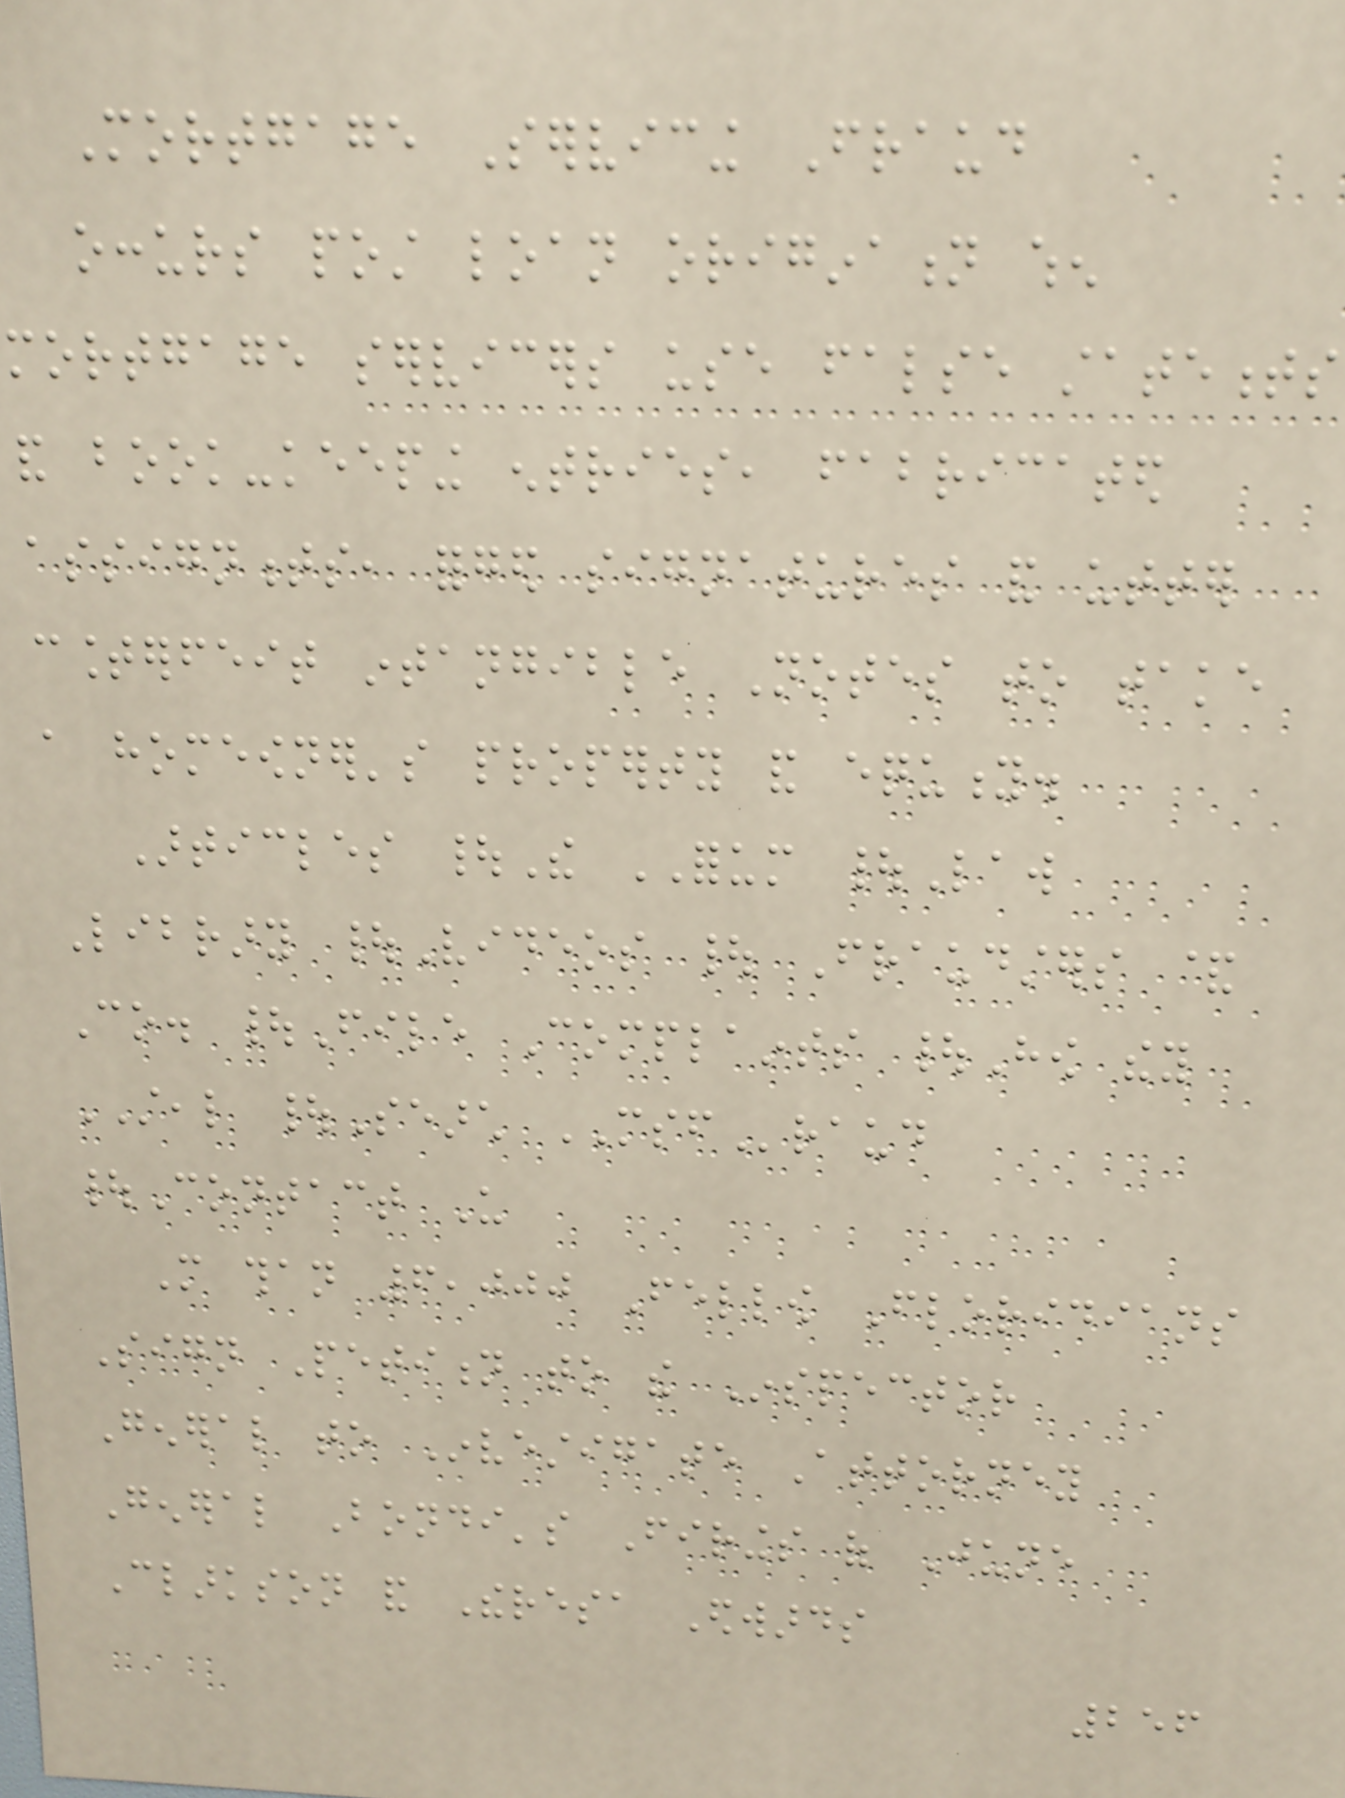Mortgage Servicing Fraud
occurs post loan origination when
mortgage servicers use false statements
and book-keeping entries, fabricated
assignments, forged signatures and utter
counterfeit intangible Notes to take
a homeowner's property and equity.
Articles |The FORUM |Law
Library |Videos | Fraudsters &
Co. |File Complaints |How they
STEAL |Search MSFraud
|Contact Us
More than 6,000 Fellow Floridians
Sign Petition to the Inspector
General to Investigate Attorney
General Bondi's Firings of June
Clarkson and Theresa Edwards
256
